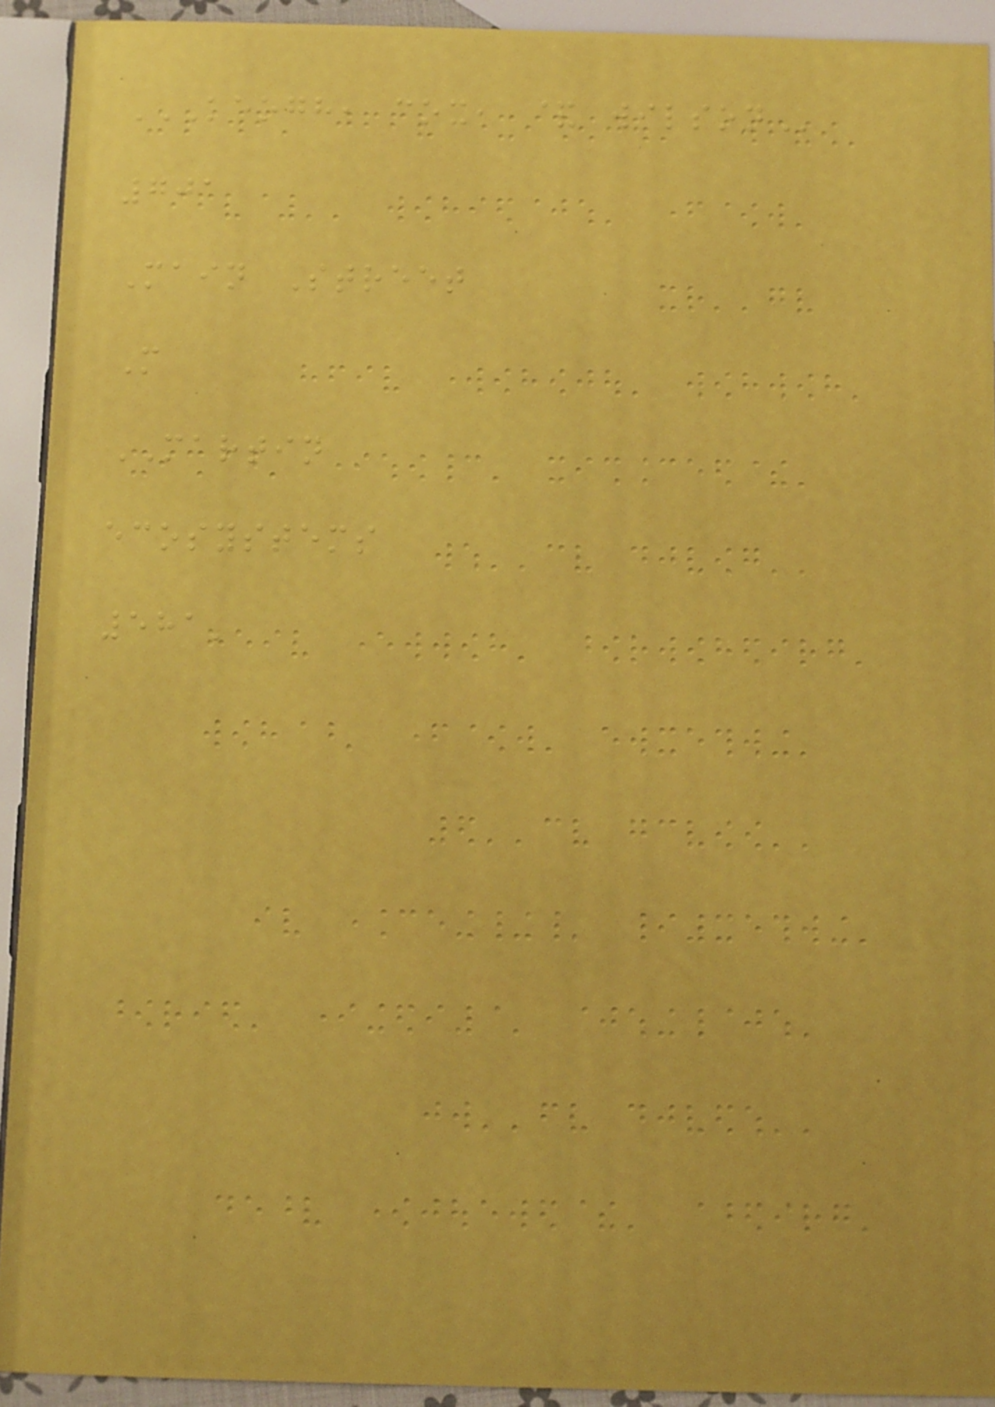KEOGH, COX, & WILSON
701
Main Street
M
MARTIN
ecosystems
581'
